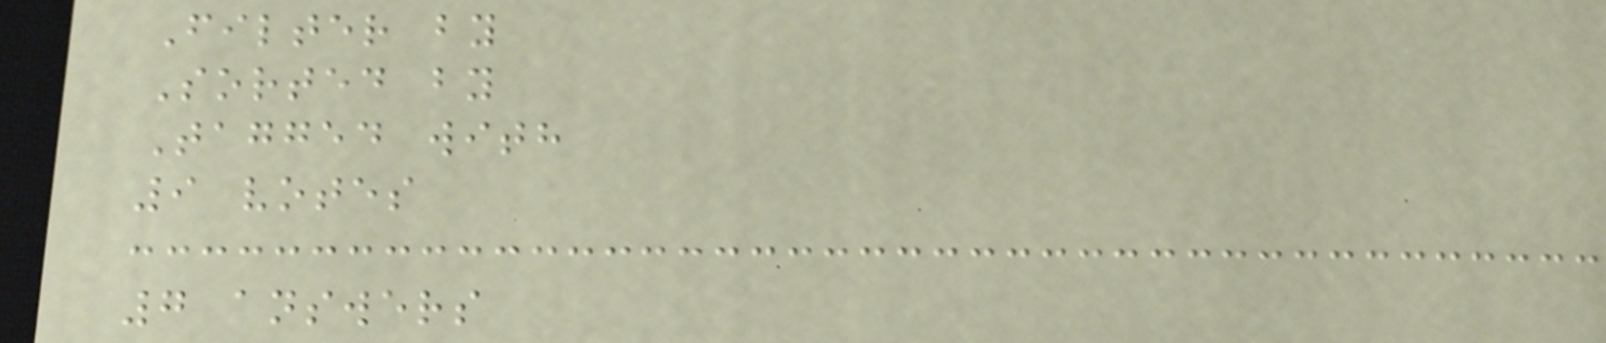Filter by
Sorted by
Tagged with
9 votes
7 answers
